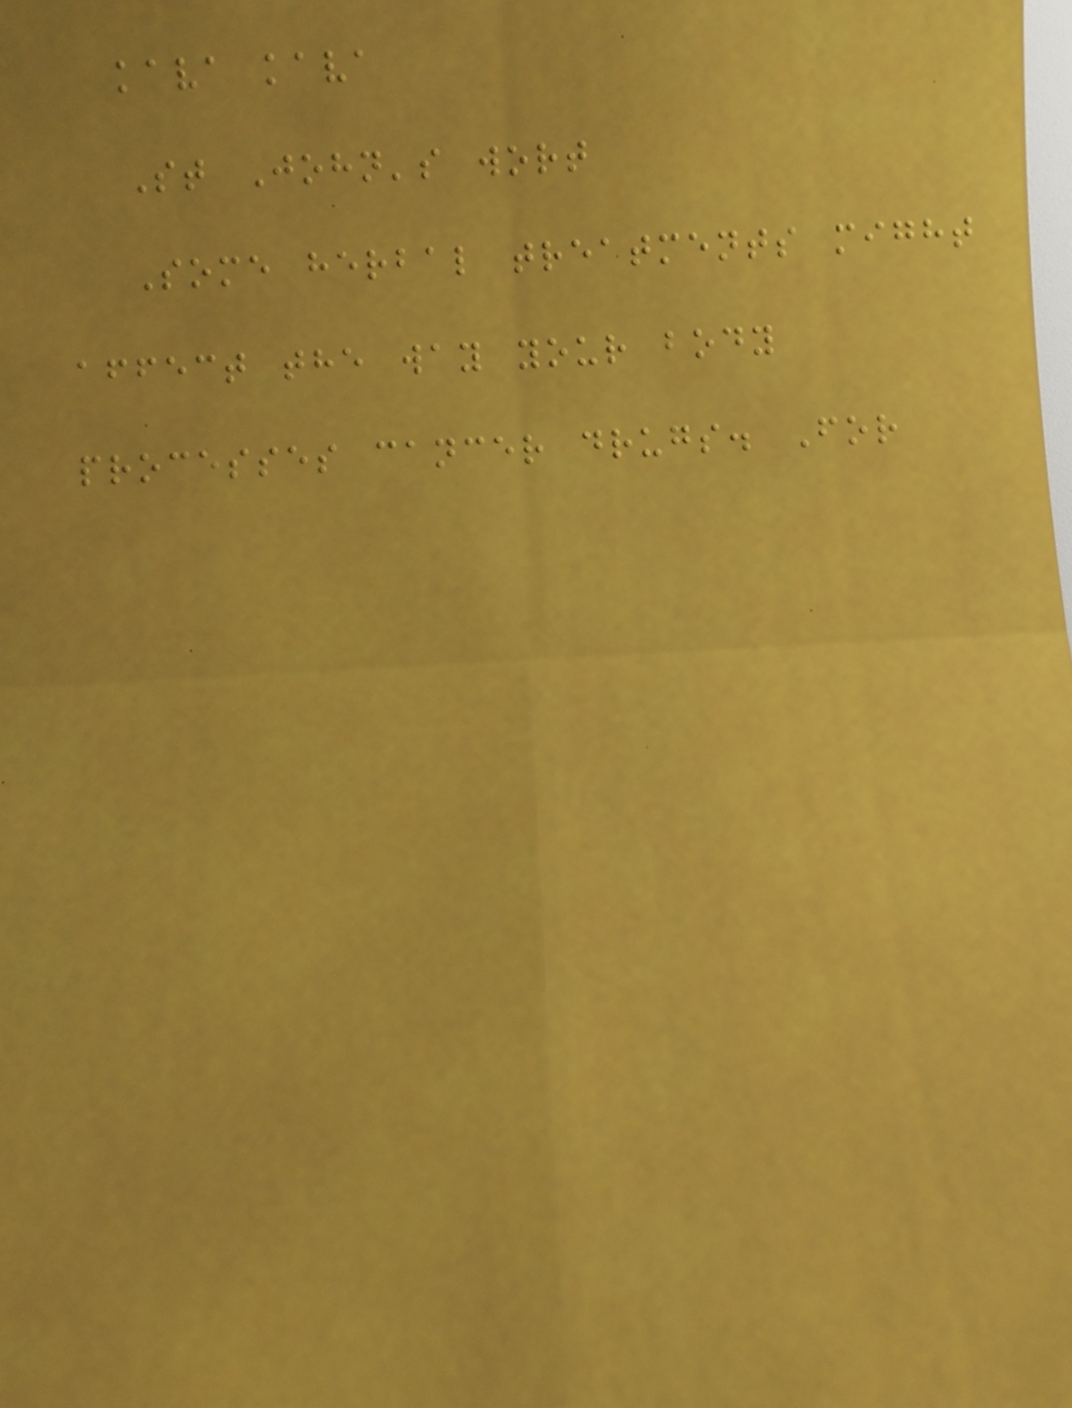kava kava
St John's wort
Some herbal treatments might
affect the way your body
processes cancer drugs. For
